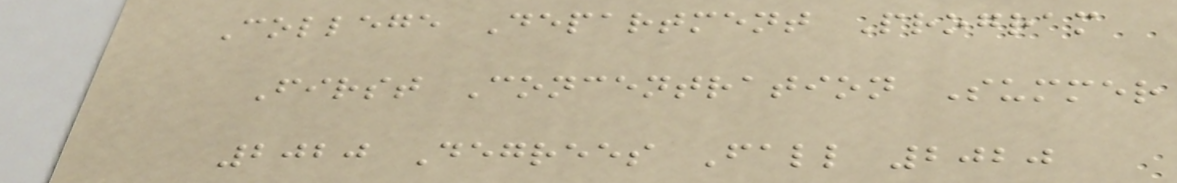College Department Program
First Concentration Summer
2020 Degrees Fall 2020
